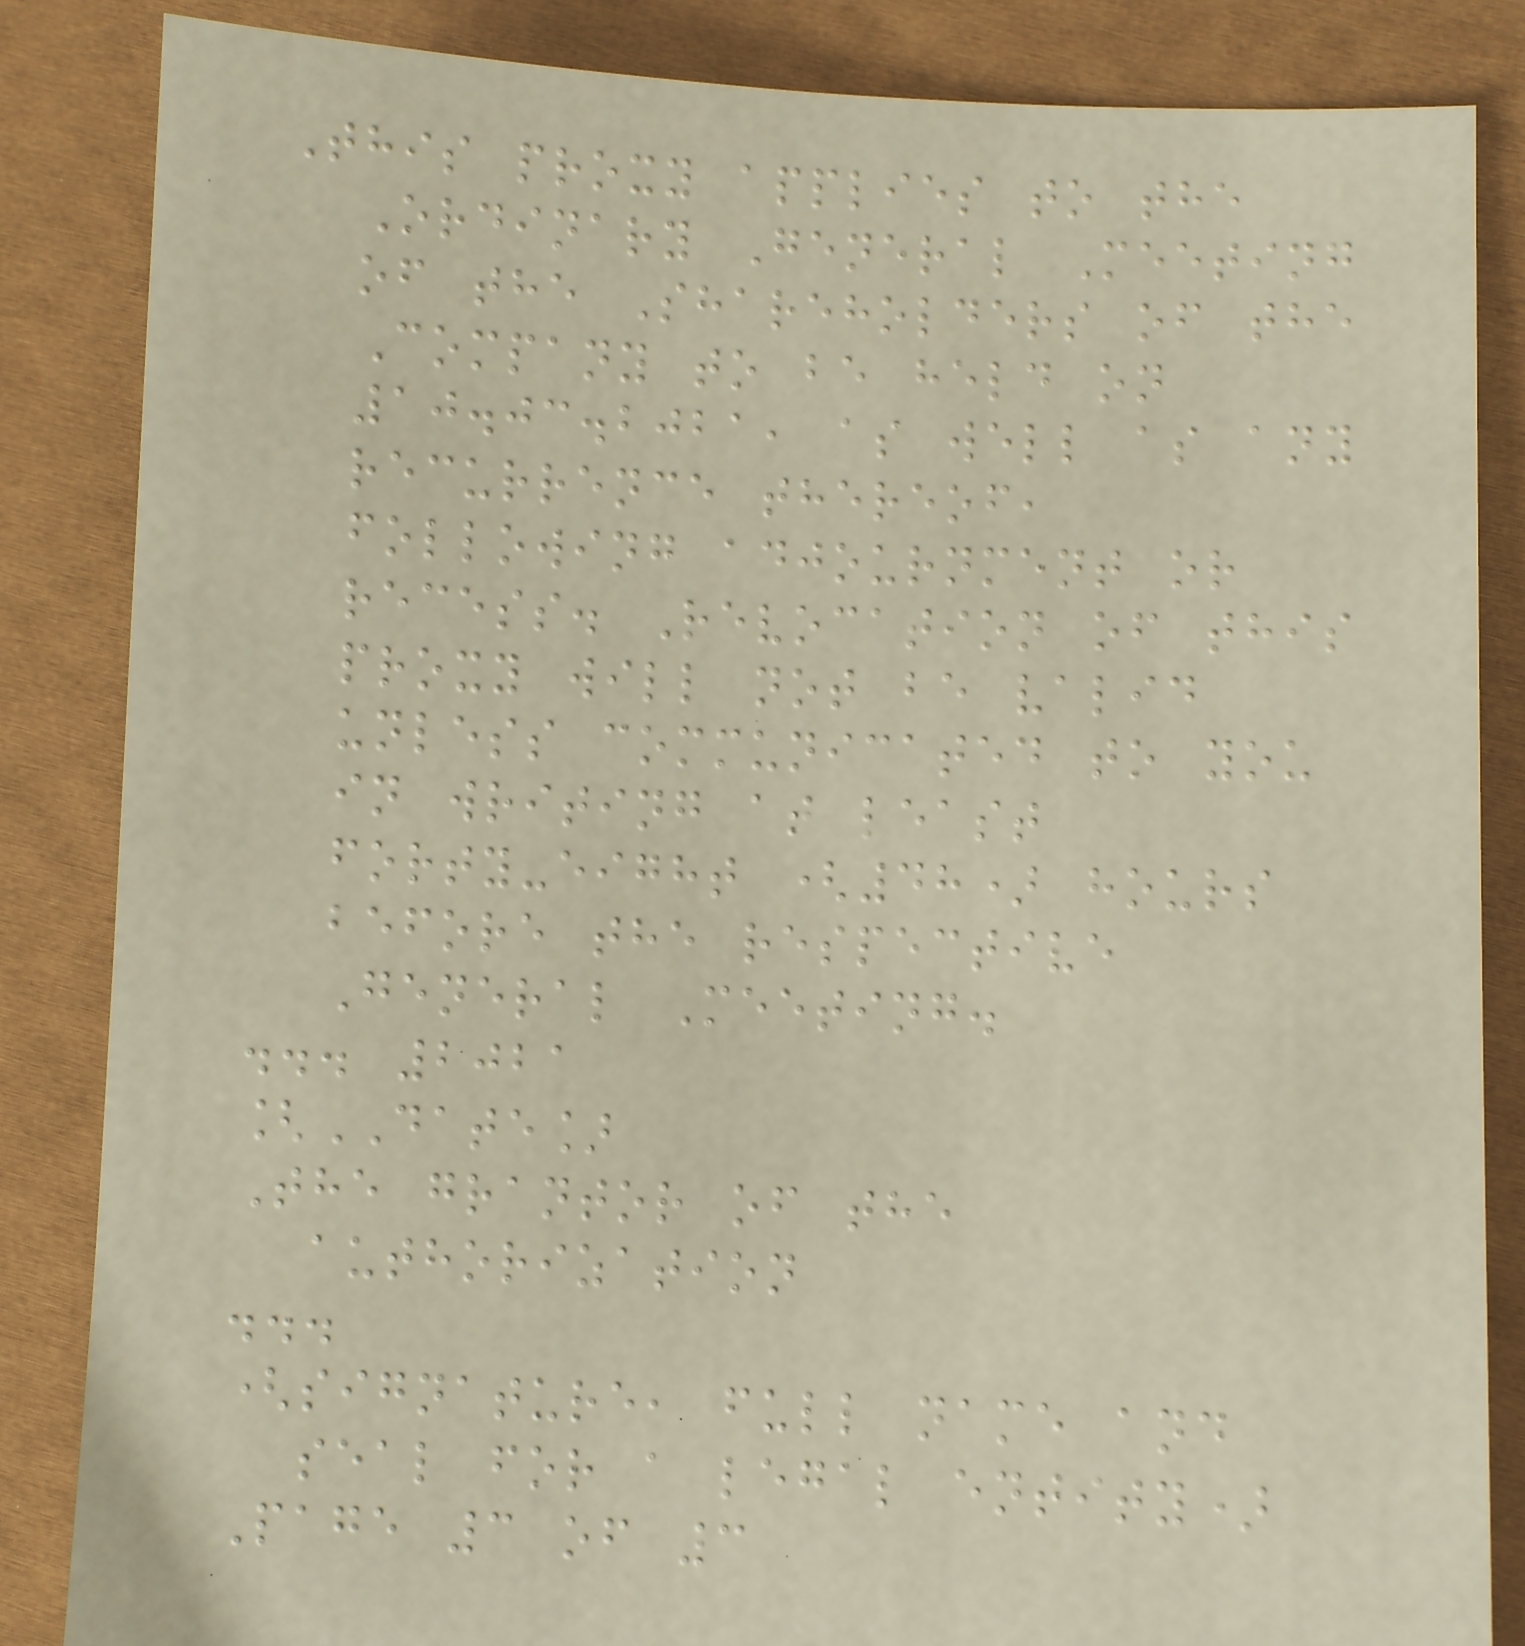This proxy applies to the
Ordinary General Meeting
of the Shareholders of the
Company to be held on
10.03.2021, as well as any
recurrence thereof,
following adjournment or
recess. Revocation of this
proxy will not be valid
unless communicated to you
in writing at least
forty-eight (48) hours
before the respective
General Meeting.
... 2021
[DATE]
The grantor of the
authorization
...
(signature, full name and
seal for a legal entity)
Page 3 of 3
